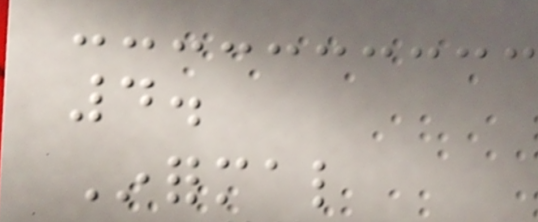4.
Informal
